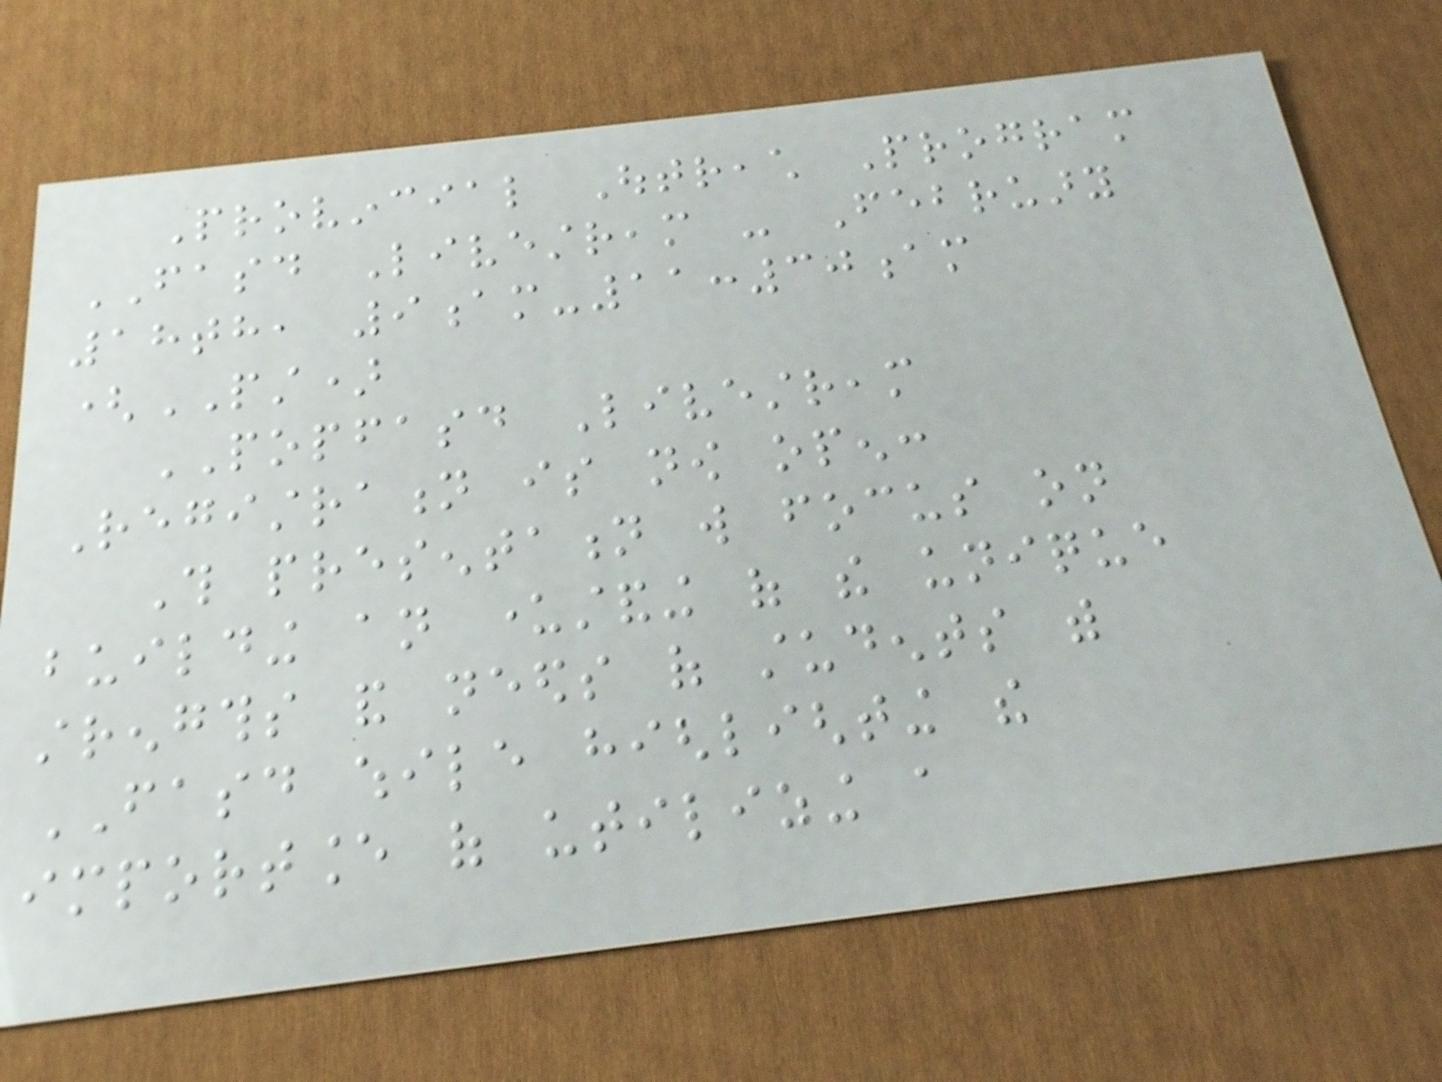Provincial Outreach Program
FASD Livestream - February
18th, 9am-11:30am
(PST)
POPFASD Livestream
Registration is now open:
This presentation will focus on
building an understanding of the unique
strengths and needs of students with
FASD while highlighting the
importance of utilizing a
